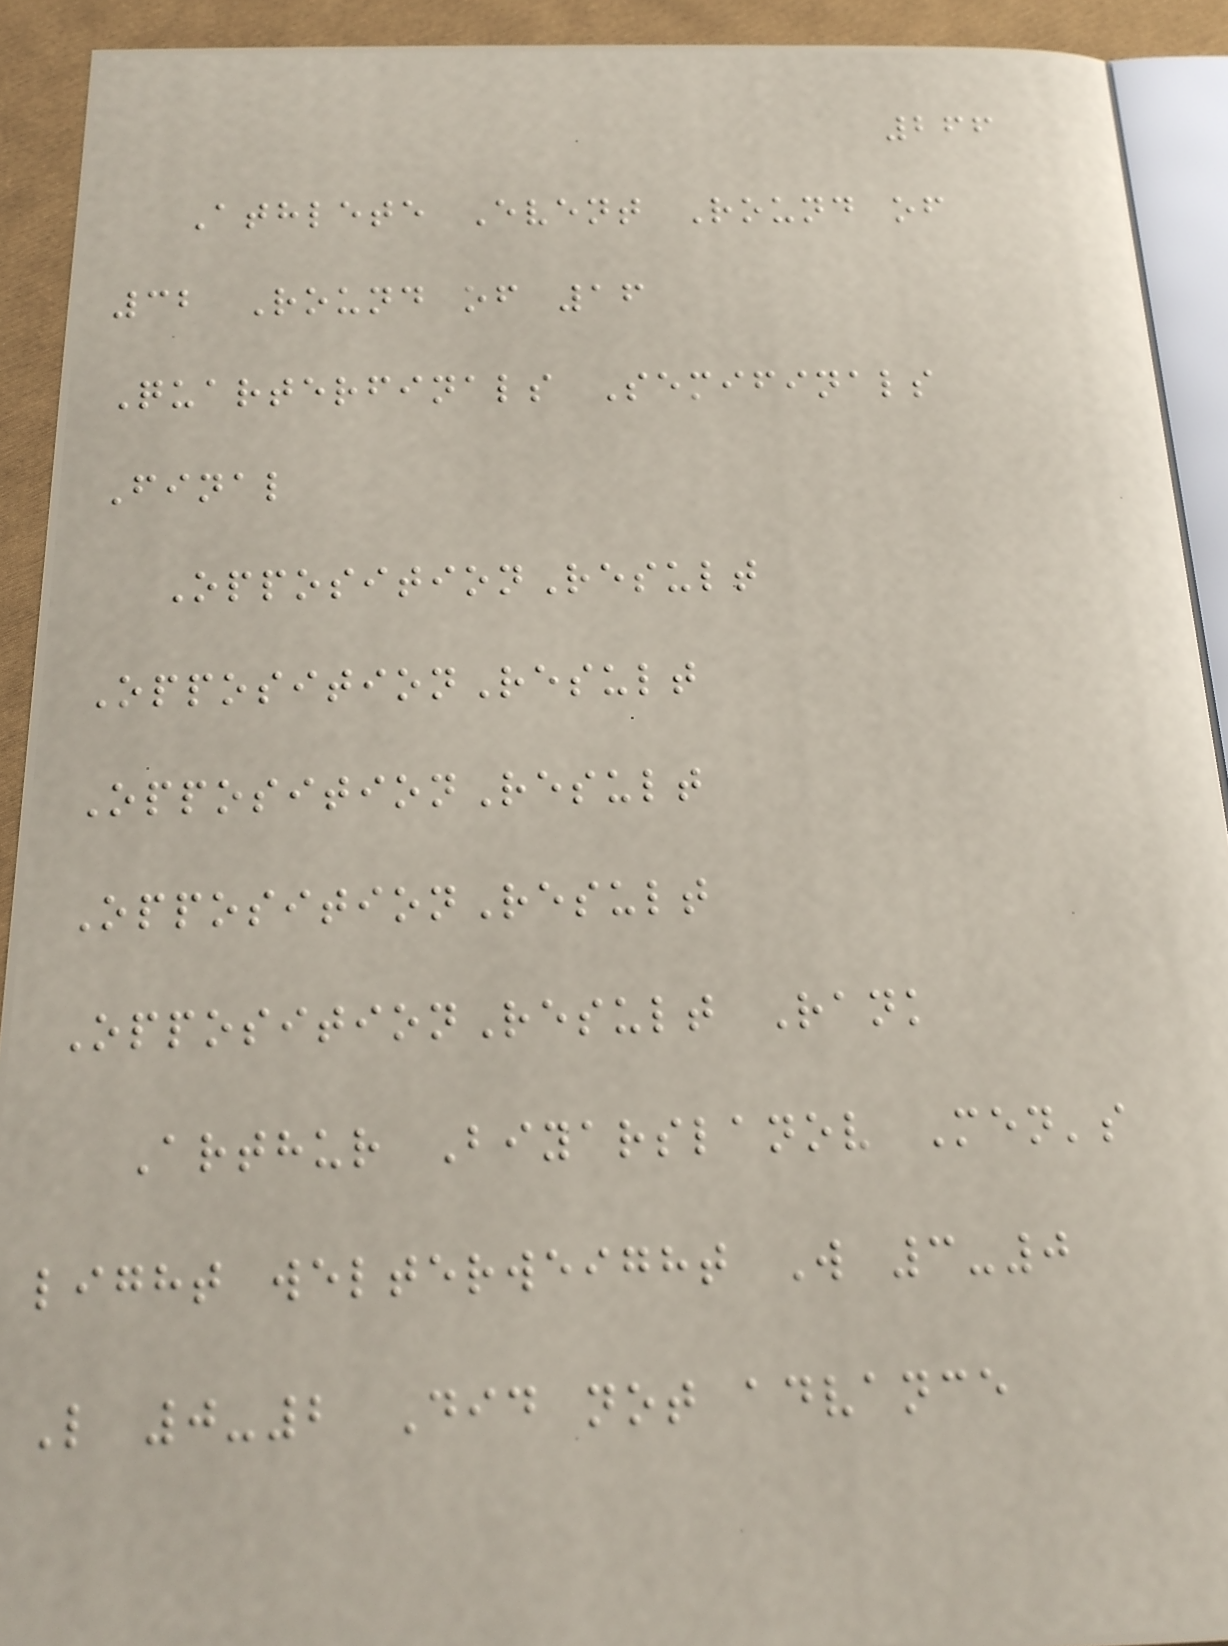266
Athlete Event Round of
32 Round of 16
Quarterfinals Semifinals
Final
OppositionResult
OppositionResult
OppositionResult
OppositionResult
OppositionResult Rank
Arthur Biyarslanov Men's
light welterweight W 3-0
L 0-2 Did not advance
